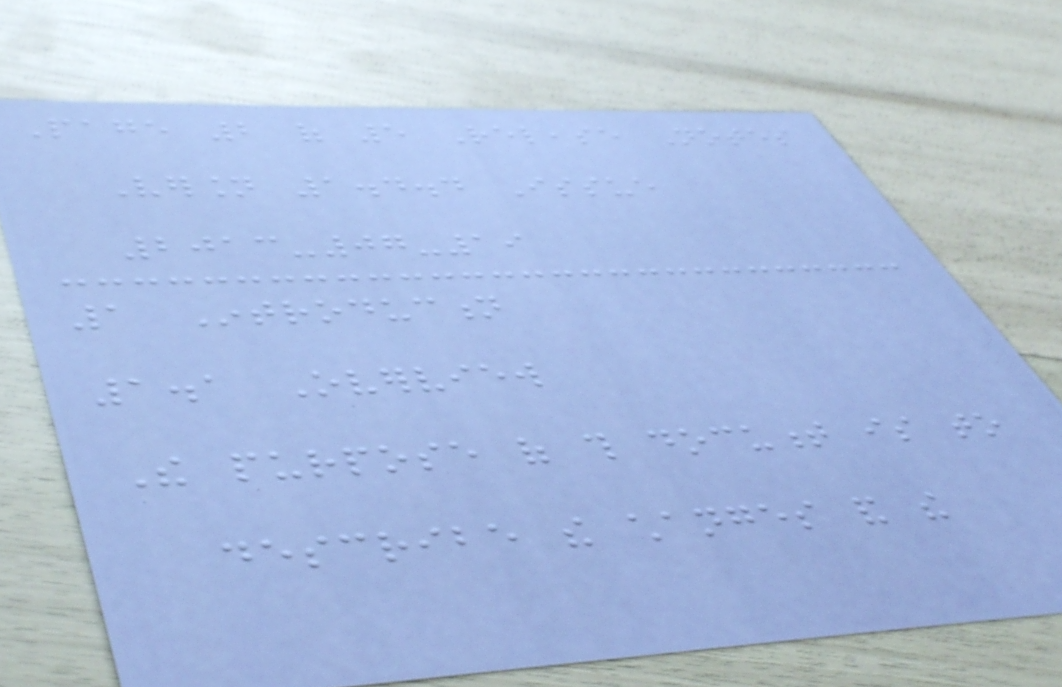Page 2 of 5 Release Notes
Version 1.4.4 Issue
2013-07-19
1 Introduction
1.1 Overview
The purpose of this document is to
describe the changes and the
